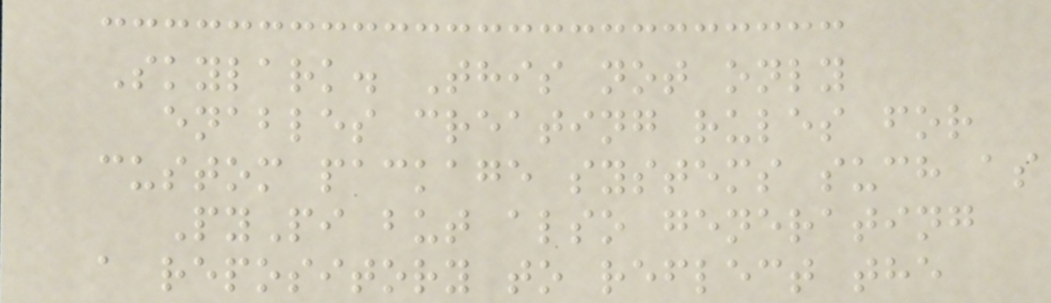Skylark. This not only
enables creating rules for
custom package systems such as
PyPi but also generating
a repository to reflect the
